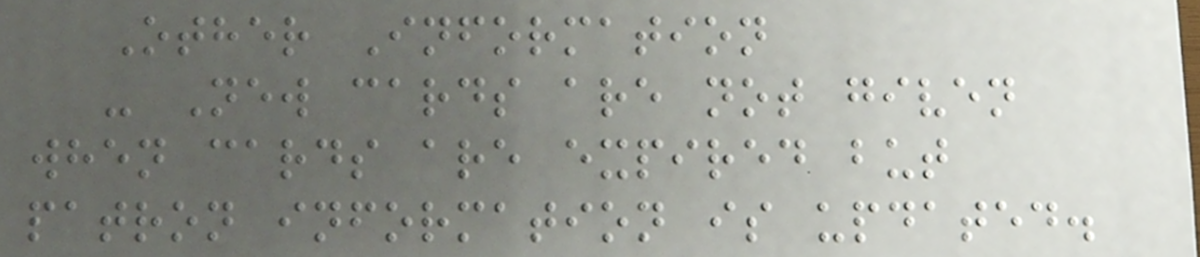Other Information
- New cards are not given
when cards are expired but
patron information is updated.
